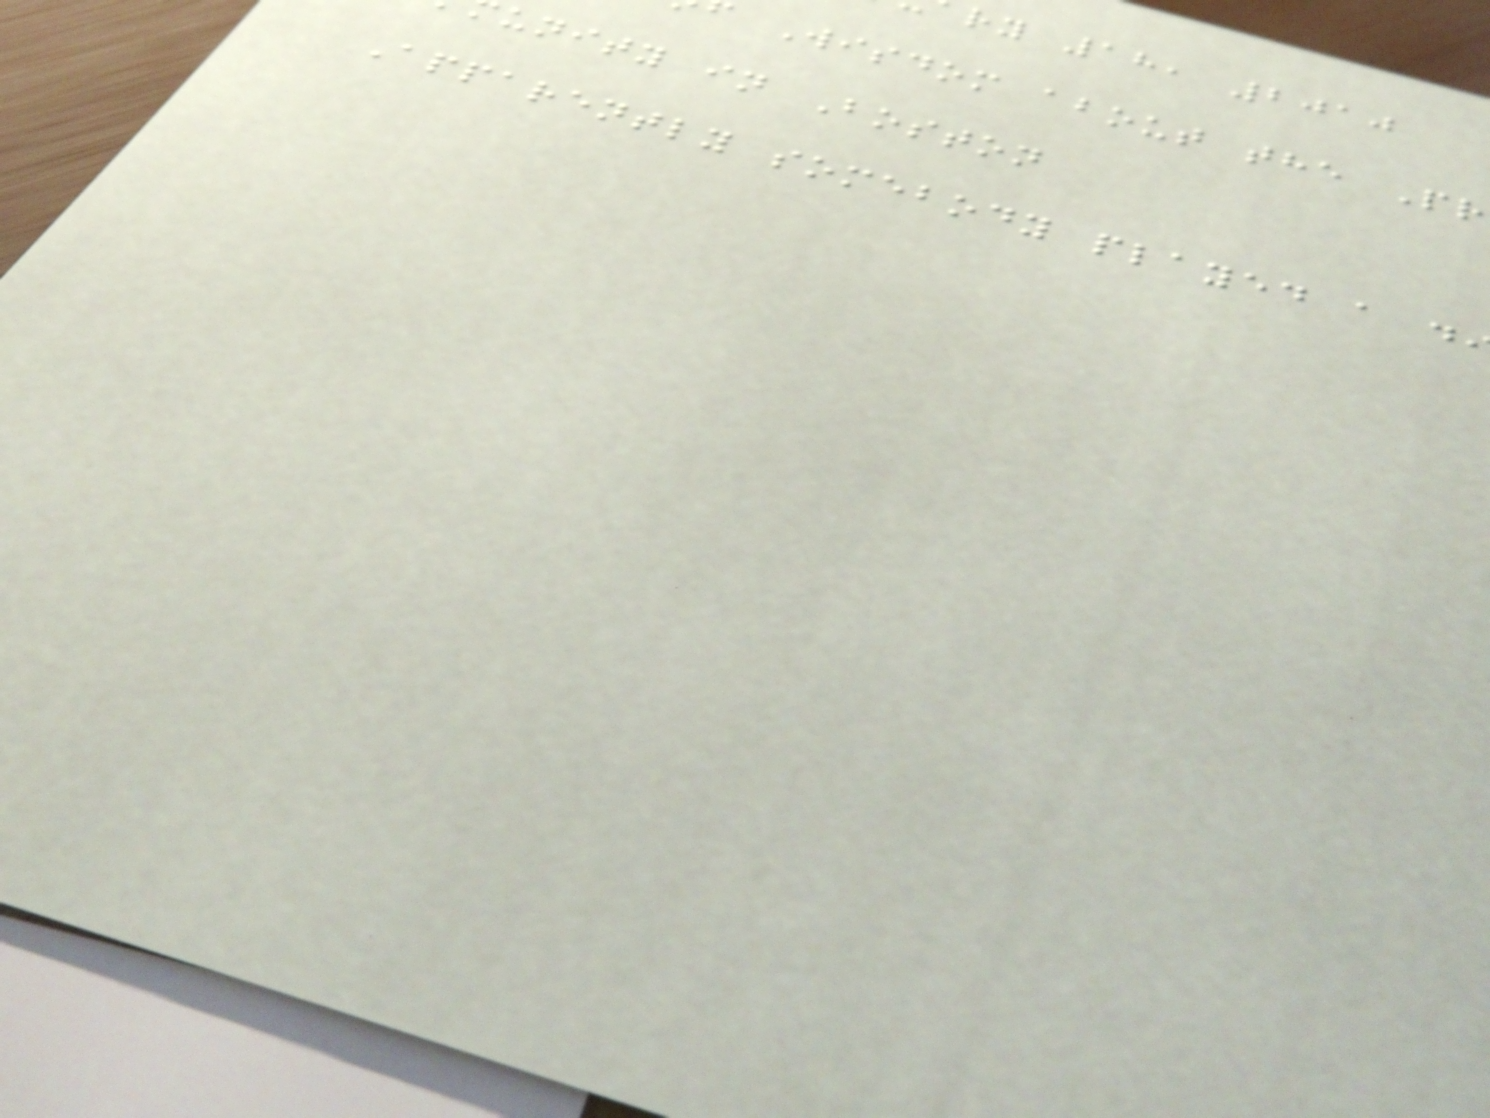ry 18, 2010
Wisdom about the Pr
unity in Boston
Apparently somebody played a d
